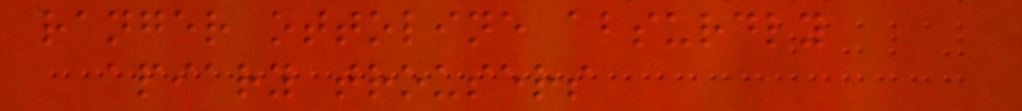ranger ottoline absurdly
apiary trousers
